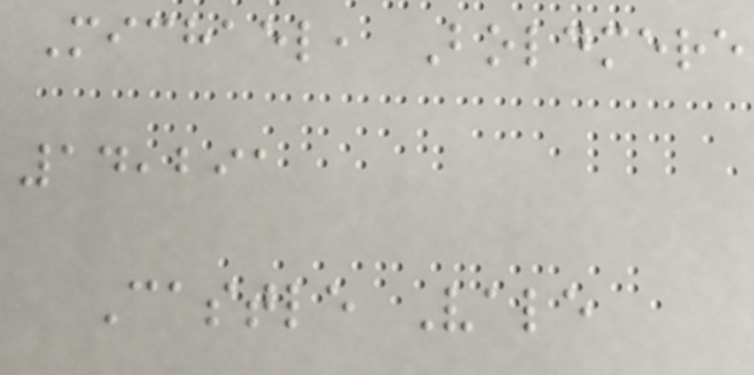Michael, Boldmere
14,291
Castle Vale
